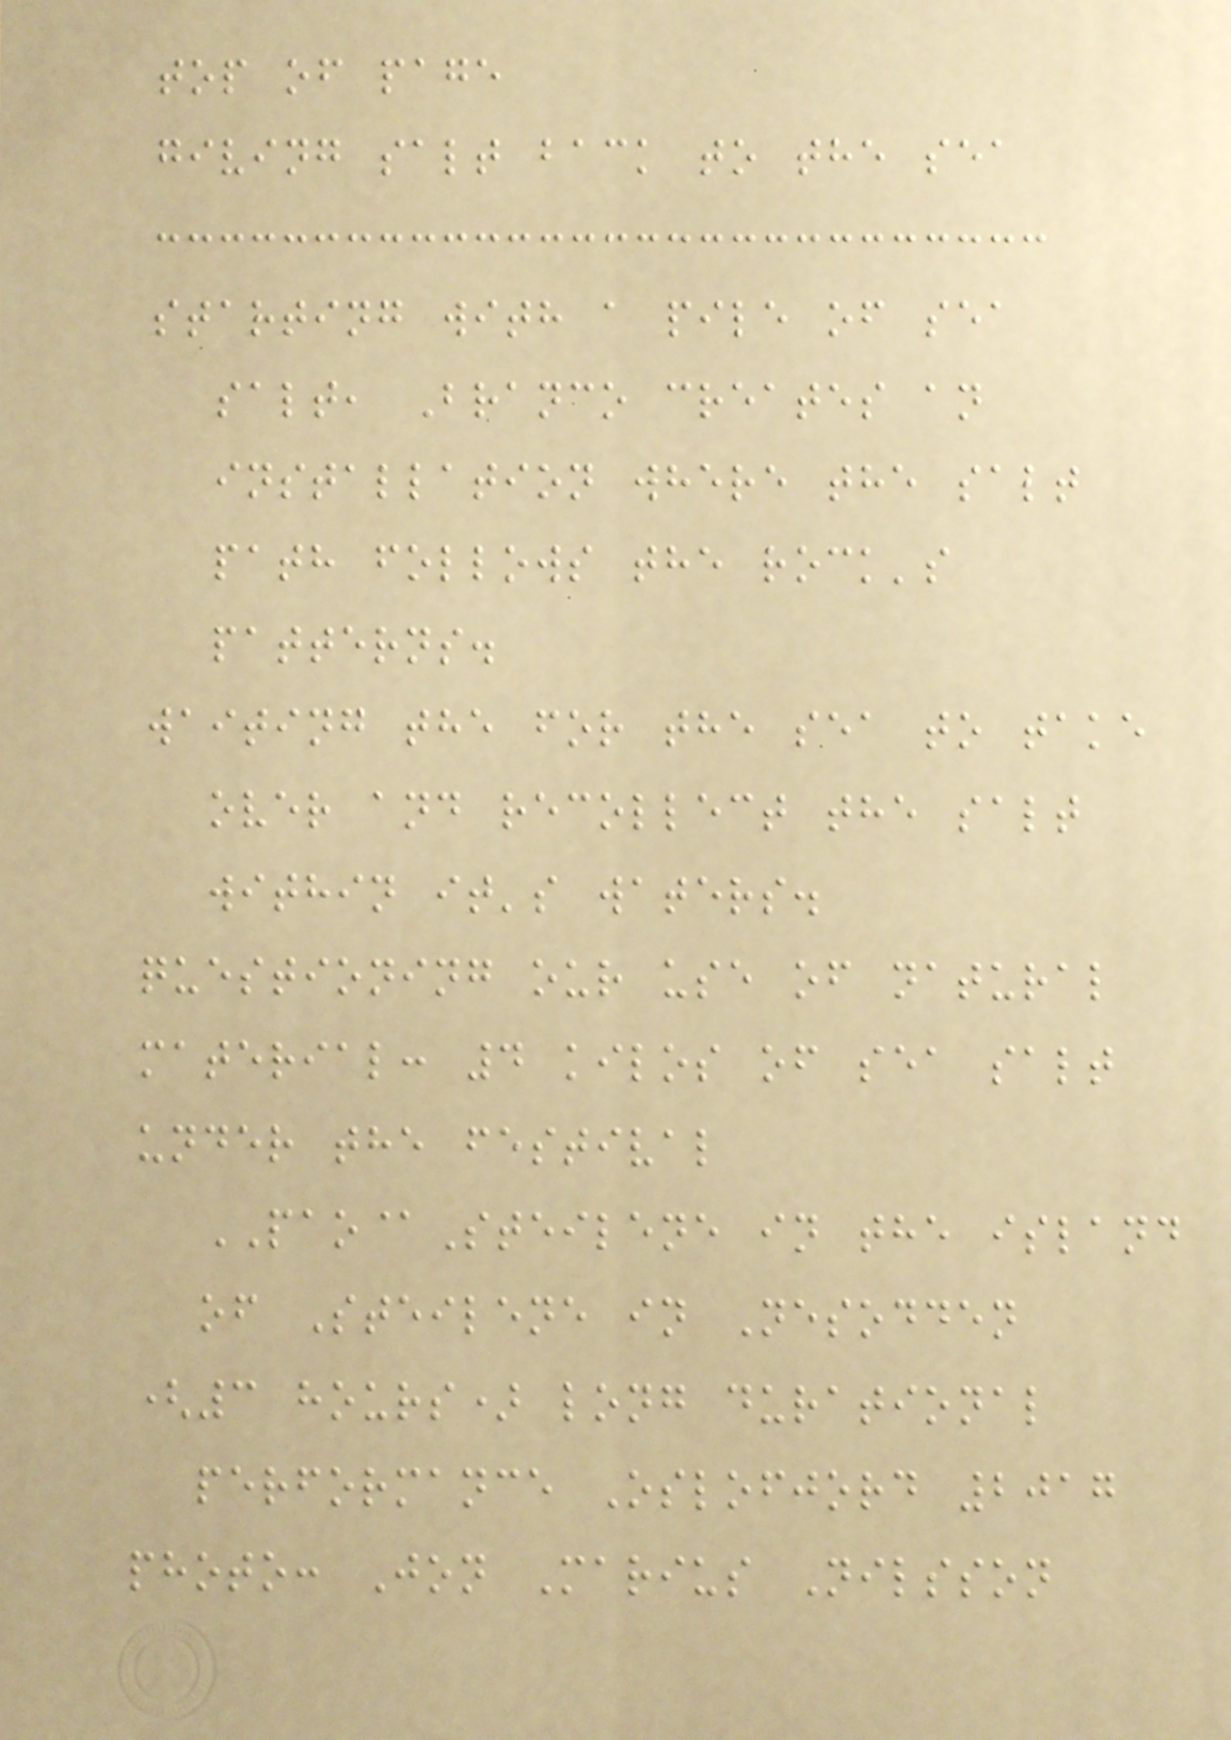top of page
giving salt back to the sea
starting with a pile of sea
salt, Branco creates an
installation where the salt
path follows the rock's
patterns.
waiting the for the sea to take
over and recollect the salt
within it's waters.
questioning our use of natural
material: 4 kilos of sea salt
under the festival
PAO@Steilene in the island
of Steilene in Nesodden
(3 hours) long durational
performance Oslofjord 2017
photo: Jon Marius Nilsson
